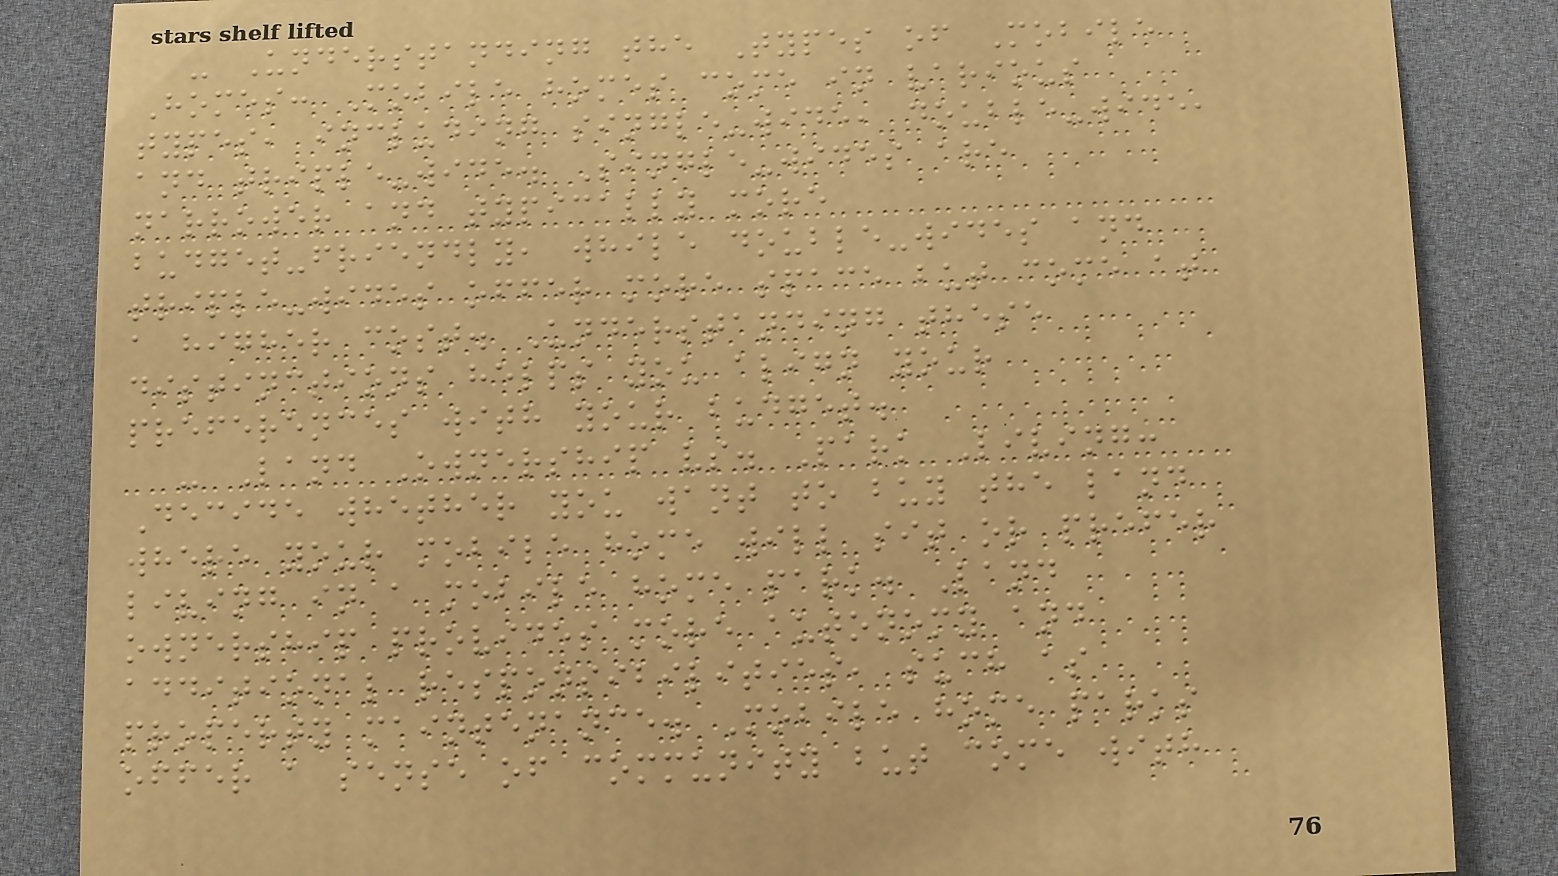- Understanding the Types of Mobile
Homes: Mobile homes come in various
types, including single-wide, double-wide,
and triple-wide. Single-wides are
narrower and typically more
budget-friendly, while double-wides and
triple-wides offer more space but come at
a higher cost. Understanding these
distinctions helps you align your
preferences with your budget.
- Land Ownership vs. Park Living:
Decide whether you want to buy the land
where your mobile home will sit or prefer
living in a mobile home park. Land
ownership provides more autonomy and
additional responsibilities, such as
property maintenance. Mobile home parks
offer a sense of community but come with
